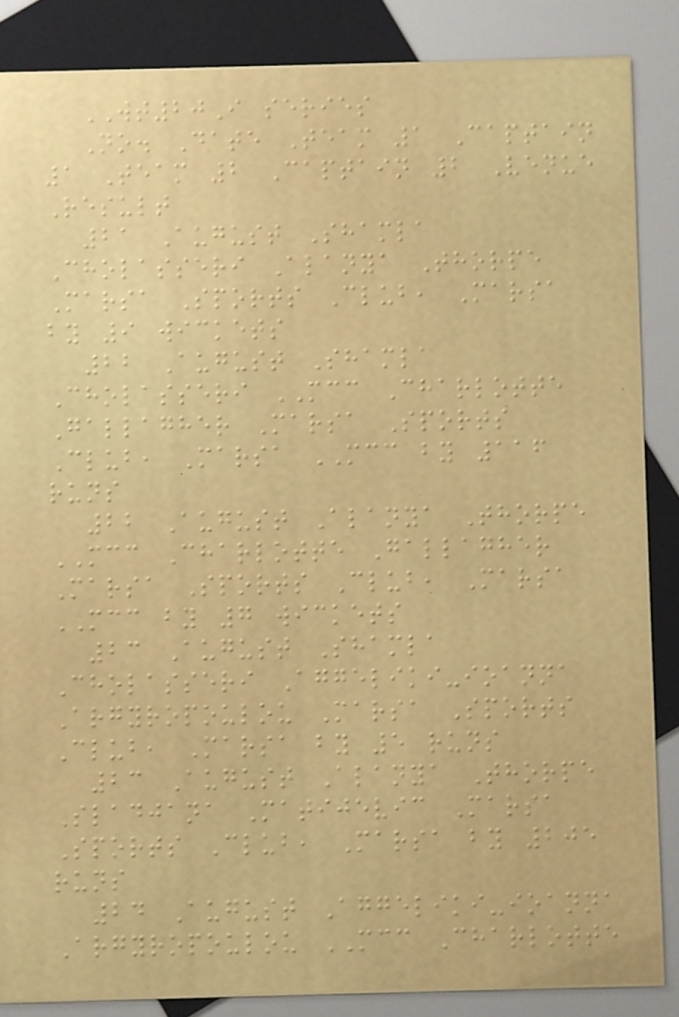WT20I series
No. Date Team 1 Captain
1 Team 2 Captain 2 Venue
Result
21 August Shamla
Cholasseri Alanya Thorpe
Marsa Sports Club, Marsa
by 9 wickets
22 August Shamla
Cholasseri MCC Charlotte
Gallagher Marsa Sports
Club, Marsa MCC by 116
runs
22 August Alanya Thorpe
MCC Charlotte Gallagher
Marsa Sports Club, Marsa
MCC by 7 wickets
23 August Shamla
Cholasseri Aggeliki-ioanna
Argyropoulou Marsa Sports
Club, Marsa by 5 runs
23 August Alanya Thorpe
Sladjana Matijevic Marsa
Sports Club, Marsa by 205
runs
24 August Aggeliki-ioanna
Argyropoulou MCC Charlotte
